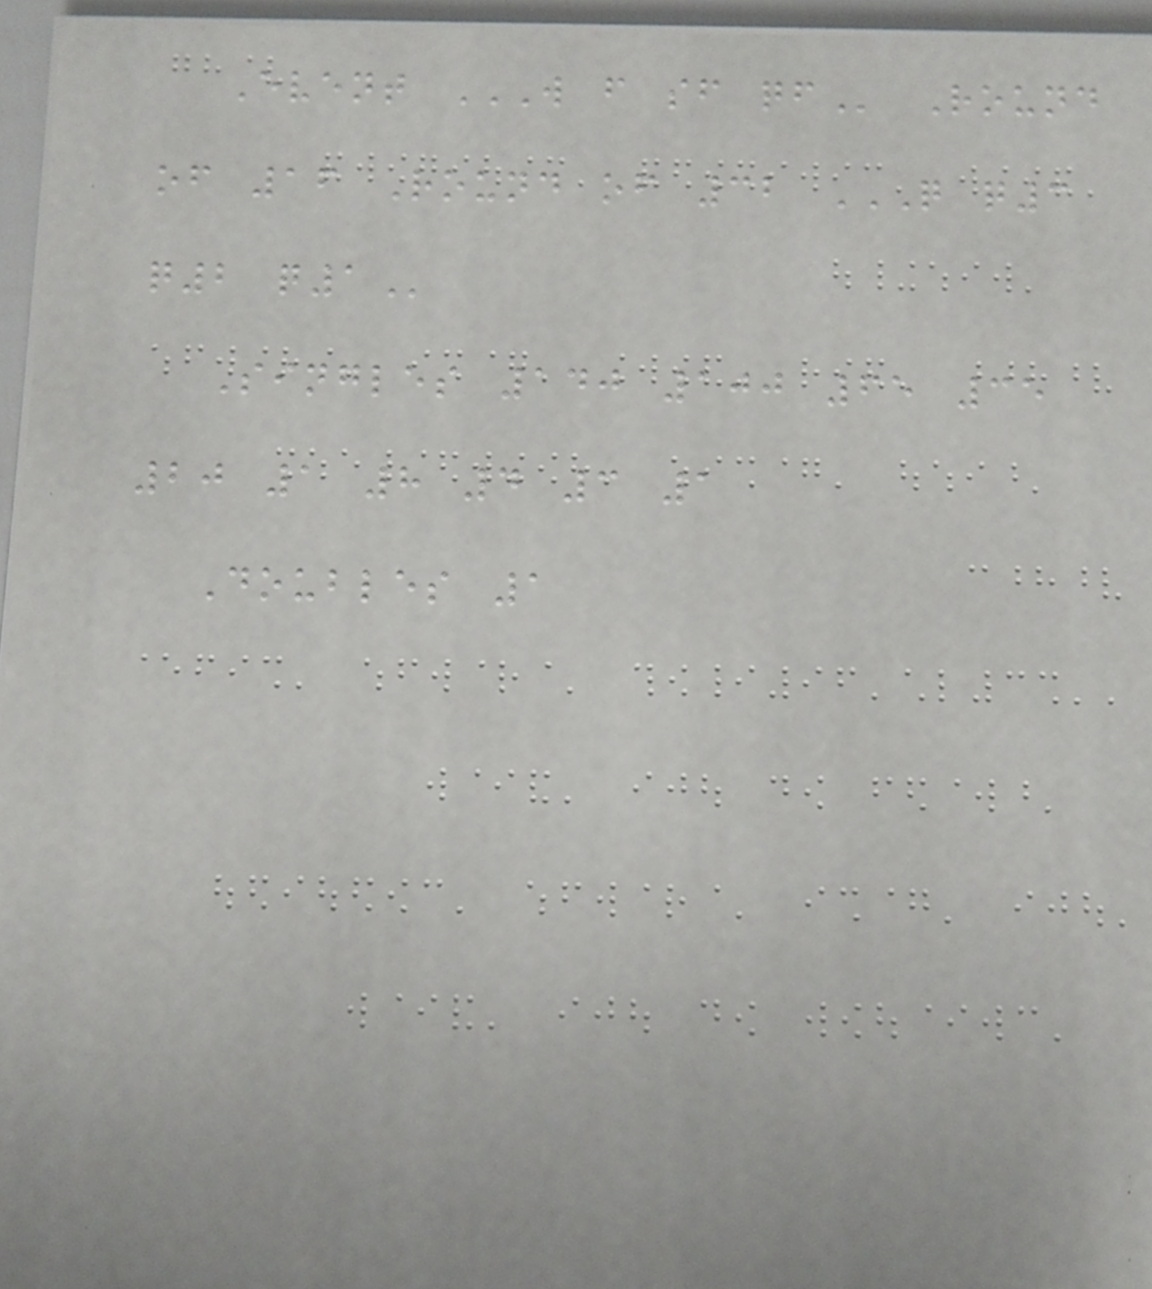Event W F SF QF Round
of 16 Round of 32 Q Q3
Q2 Q1
Singles 140 100 65 35
20 1 8 4 3 1
Doubles 1
